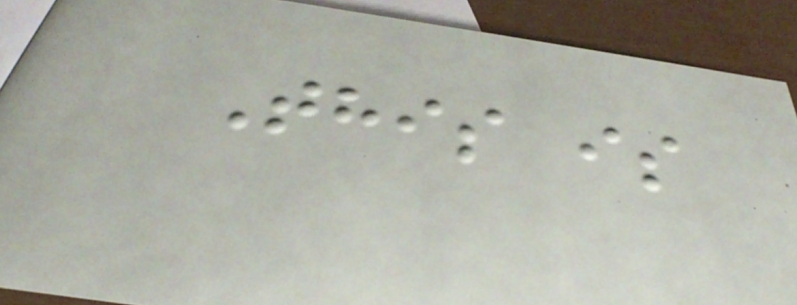This is
